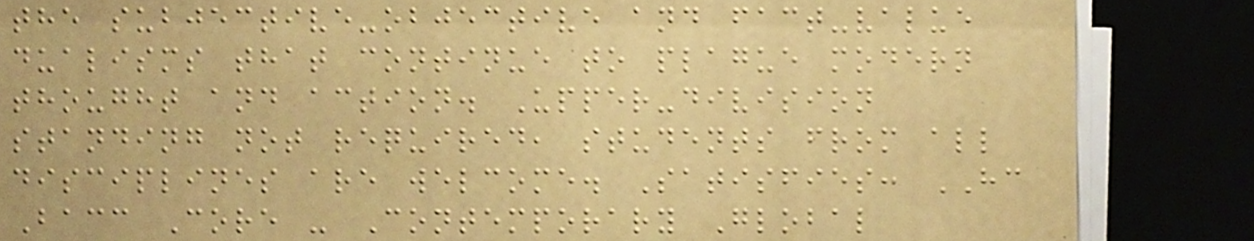the subjective-objective and fact-value
dualisms that continue to plague modern
thought and action. Upper-division
standing not required, students from all
disciplines are welcome. Satisfies: HC
Bacc Core - Contemporary Global
